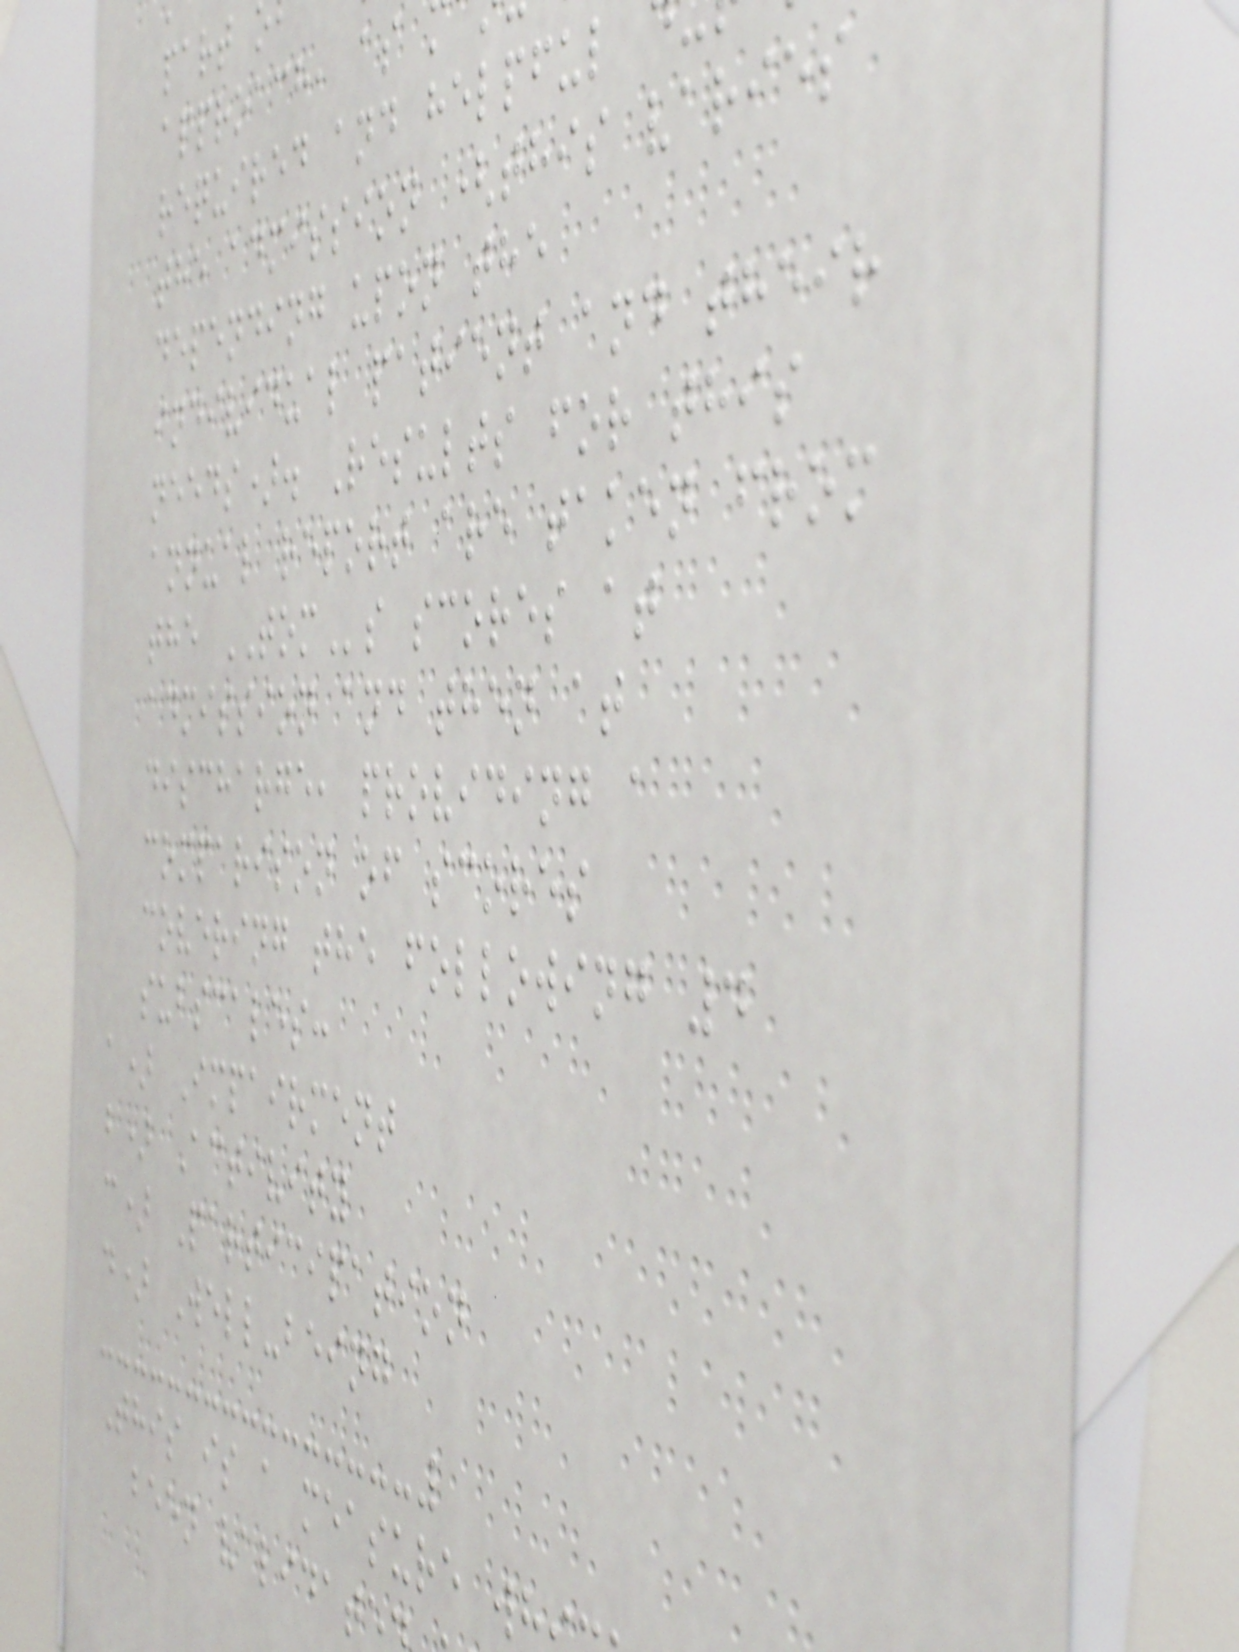approach, as
required and helpful
the admission (this varies
depending upon the
individual patient and their
needs). Results for this
annual report are taken from
the TOMs scores at
admission and then at
discharge, providing a
comparison of scores
covering the following 4
subscales:
a) Impairment
b) Activity
c) Participation
d) Well-being
This is a measure wh
been validat
